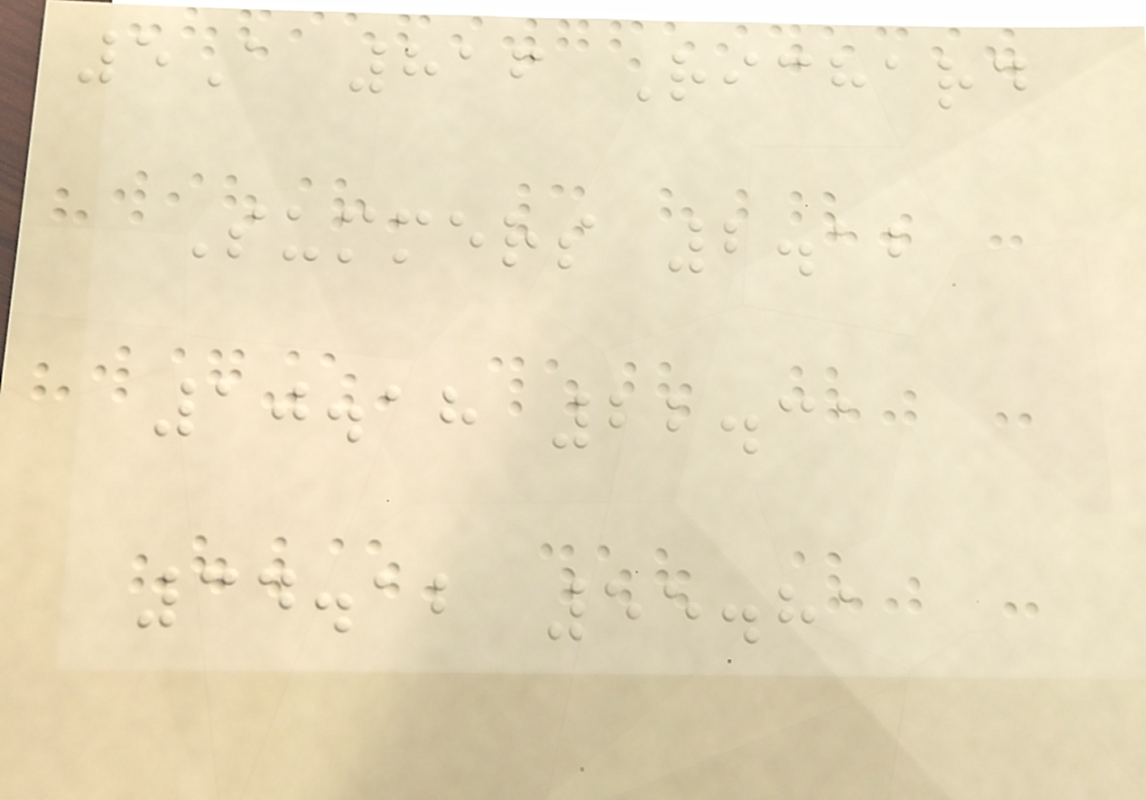5A 816 Richard
Summers 2.12
10.18 22.31
34.12 55.81
